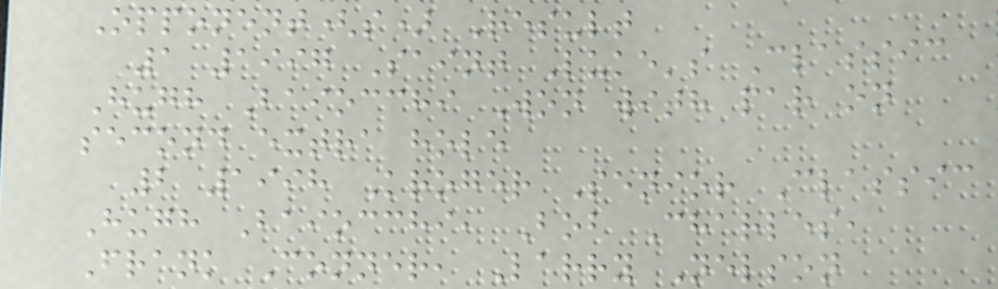Opponent(s) Result
1 1997 Saint Luke's Classic
Hugh Baiocchi Won with par on
second extra hole
2 1998 Kroger Senior Classic
Hugh Baiocchi, Bob Charles,
Frank Conner, Larry Nelson
